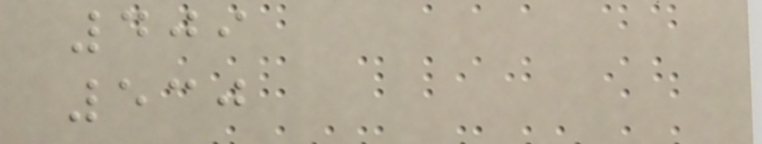409
530
